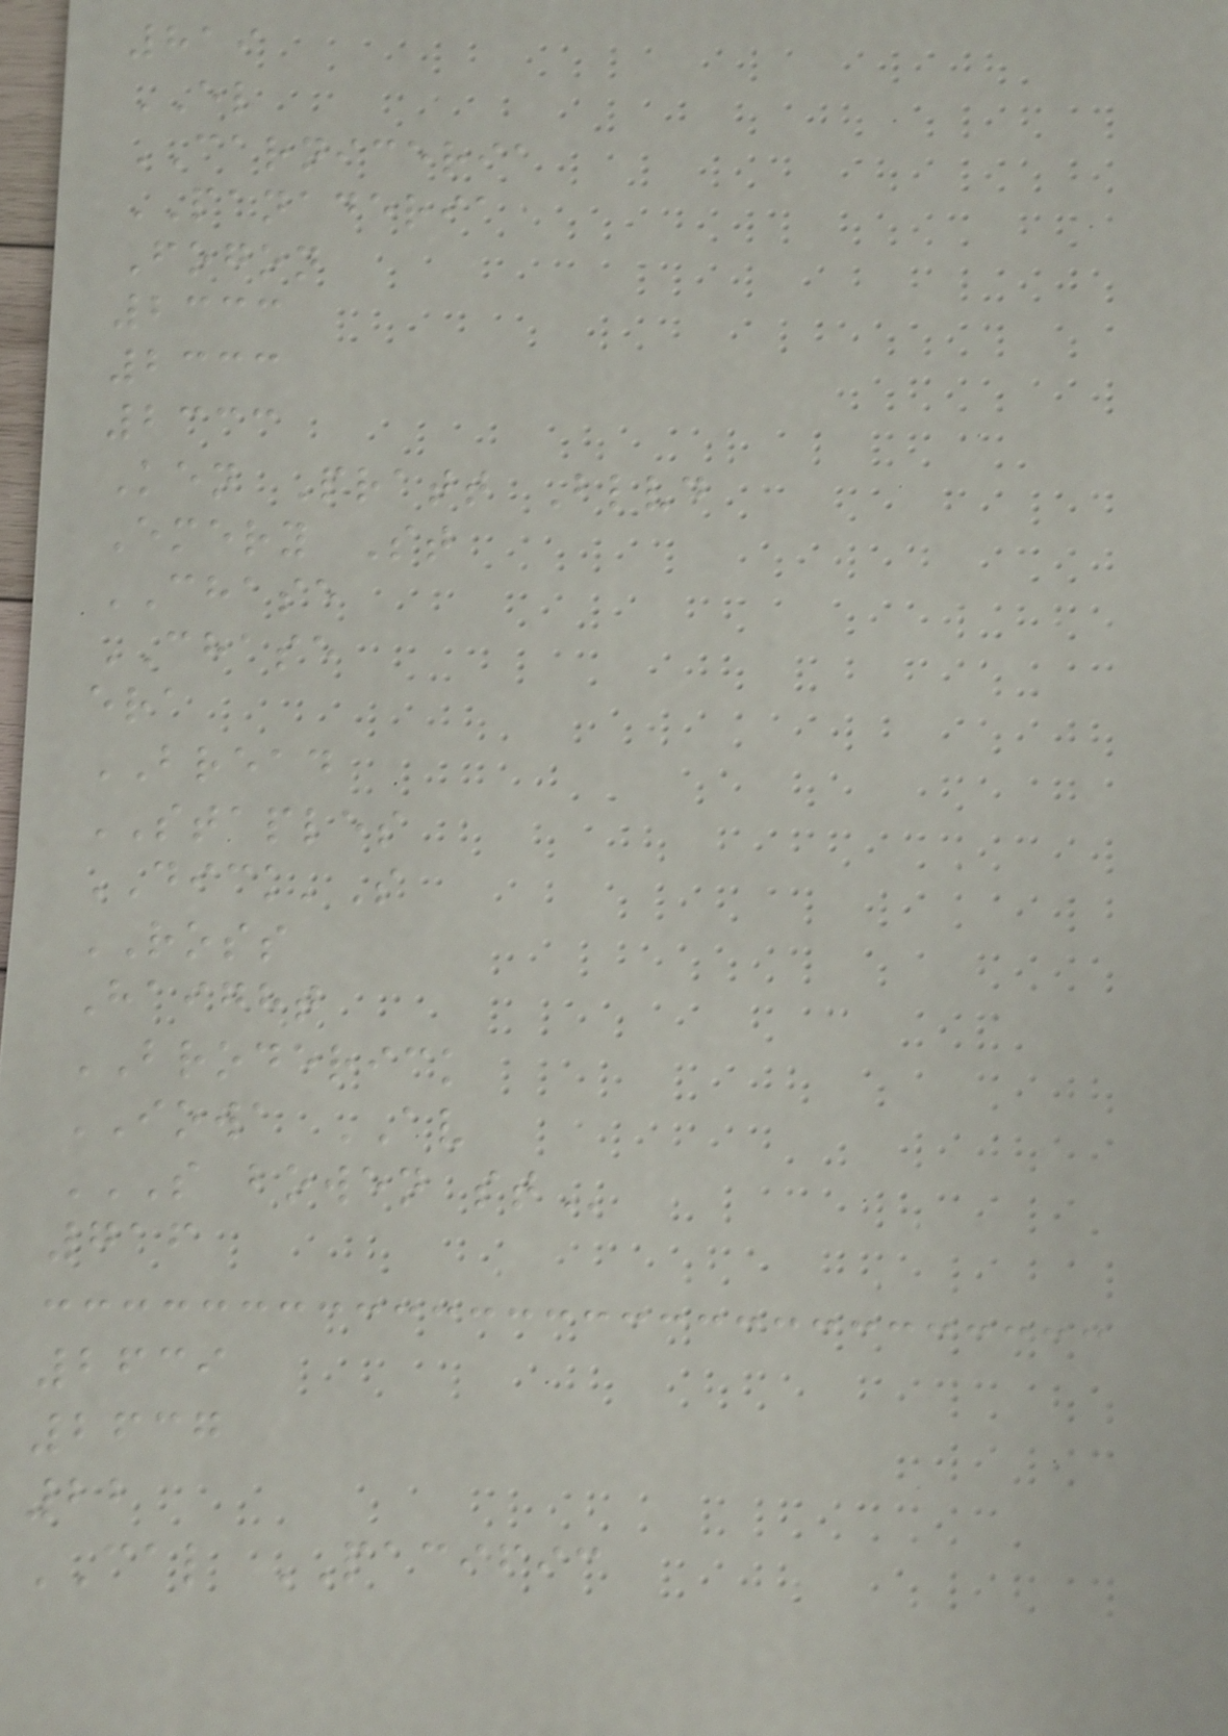819
EL
CARNICERIA
PANADERIA
Fogon
2333
2333
2333
Ken Pratt Blvd
Emery St
CHASE
CHASE
era
BREAD
STAPLES
DICK'S
ROSS
Haight
BRODERICK
IOWA AV
S BOWEN ST
716
2639
2637
22
CAL PACIFIC
